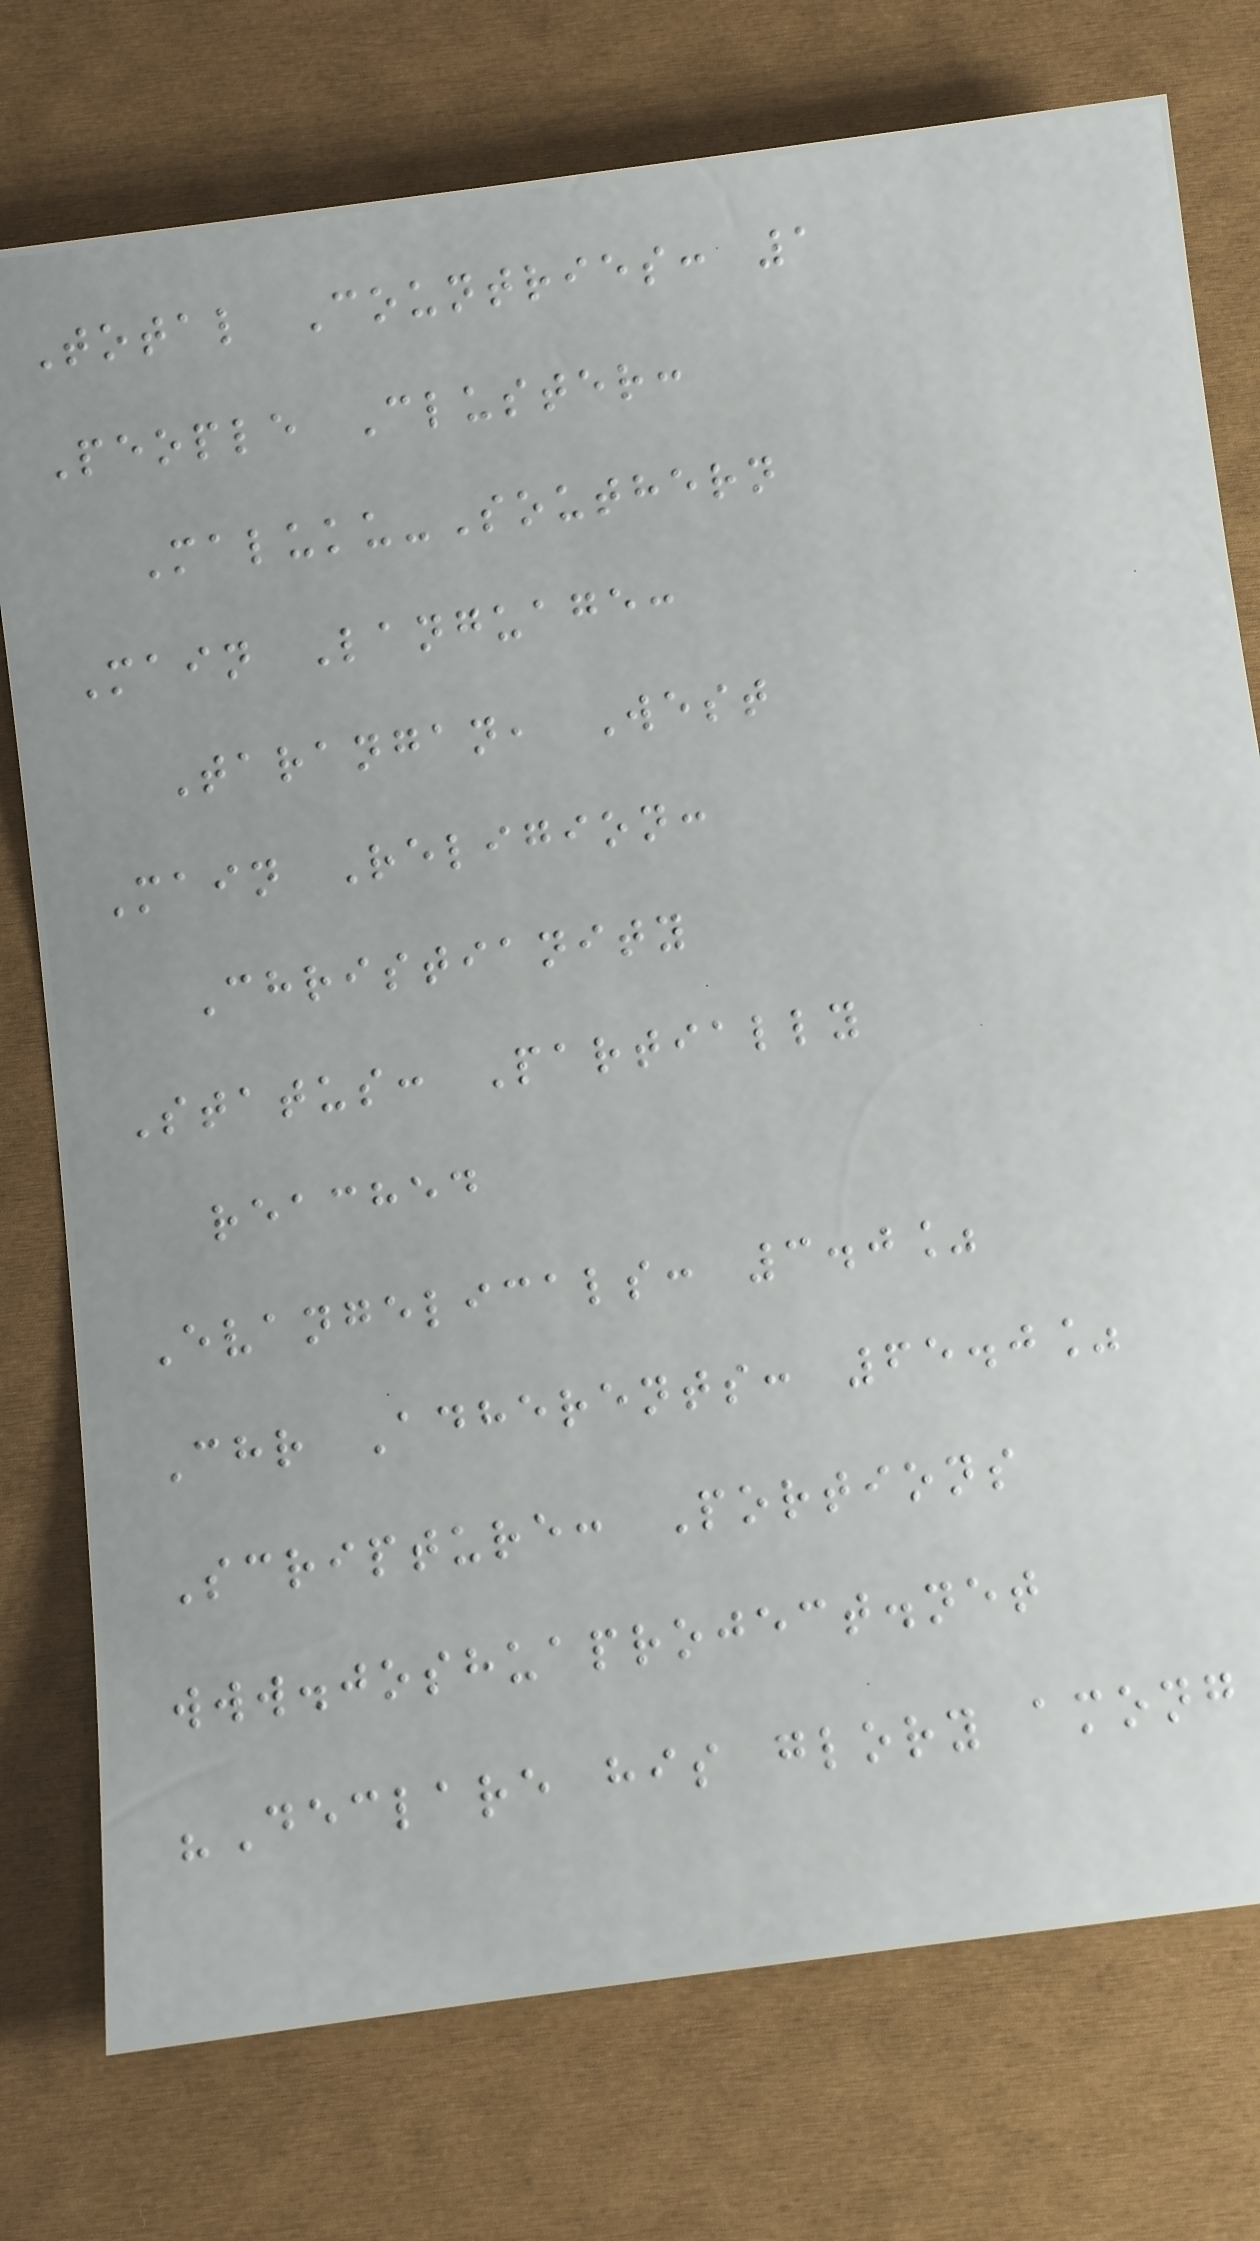Total Countries: 1
People Cluster:
Maluku-Southern
Main Language:
Tarangan, West
Main Religion:
Christianity
Status: Partially
reached
Evangelicals: 3.0%
Chr Adherents: 65.0%
Scripture: Portions
www.joshuaproject.net
"Declare his glory among
